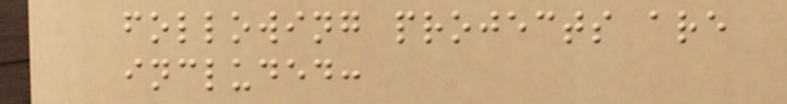following projects are
included:
